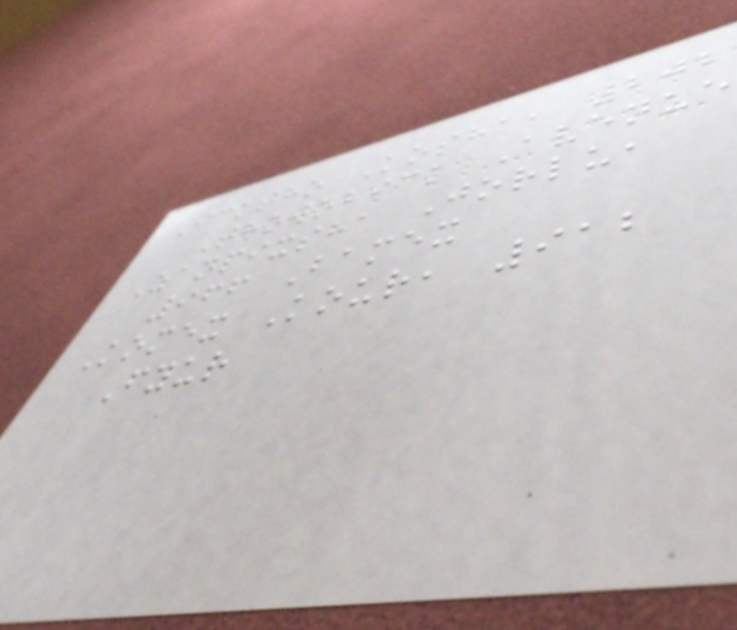Icktho Kosha, 202
Thowobick Avenue
Zanpixsha Jorlu,
966 Bamex
Komex Kour, 912
Fyur
